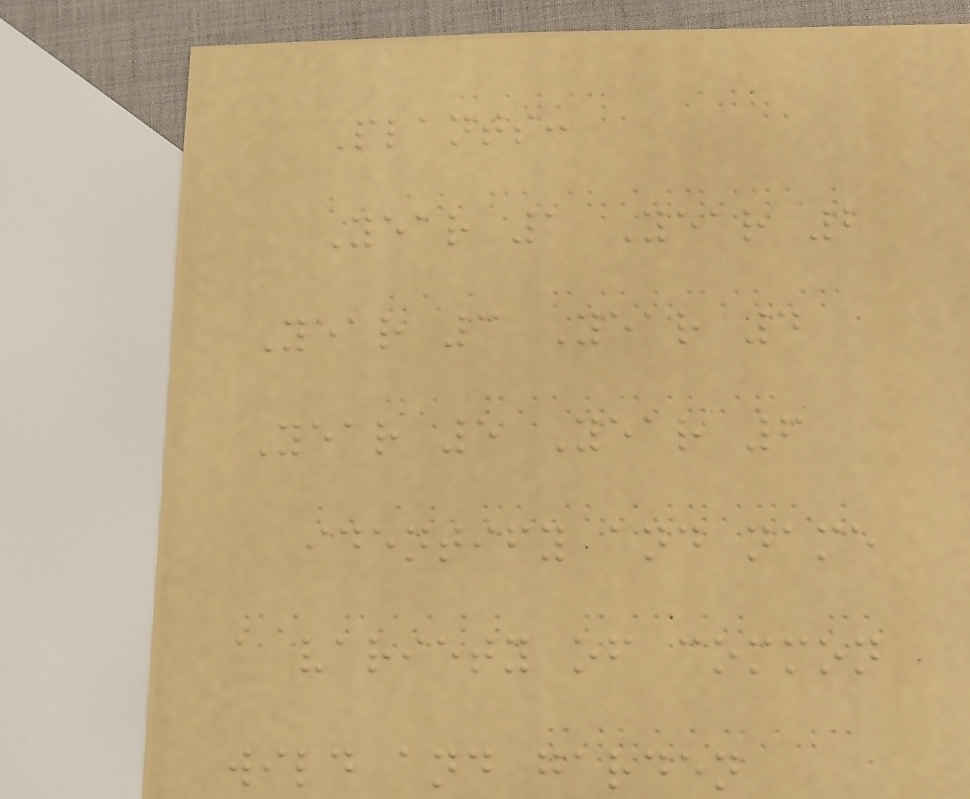Plants:
Year 1 Year 2
Year 3 Year 4
Year 5 Year 6
identify and name
a variety of common
wild and garden
